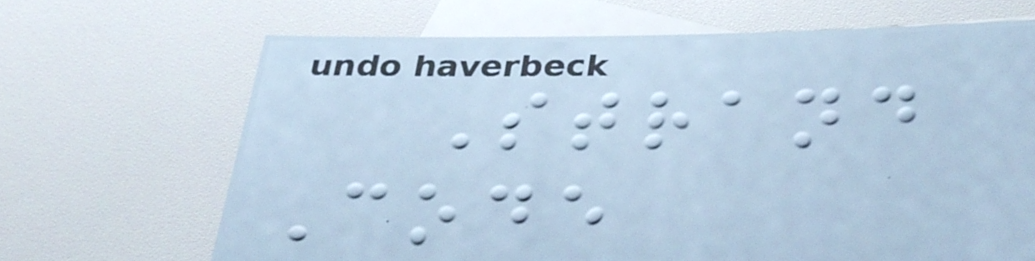Strand
Code
